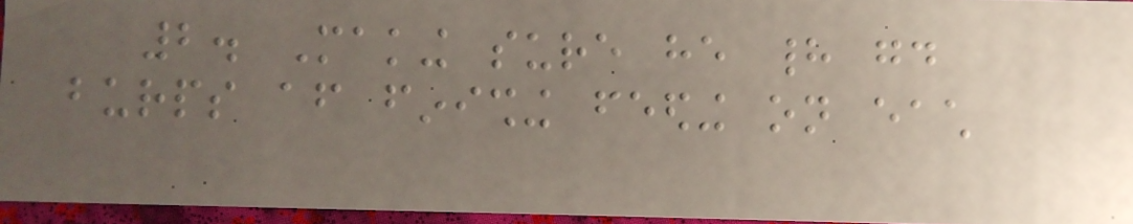2. Making sure he had good
burps after finishing feeding on each
